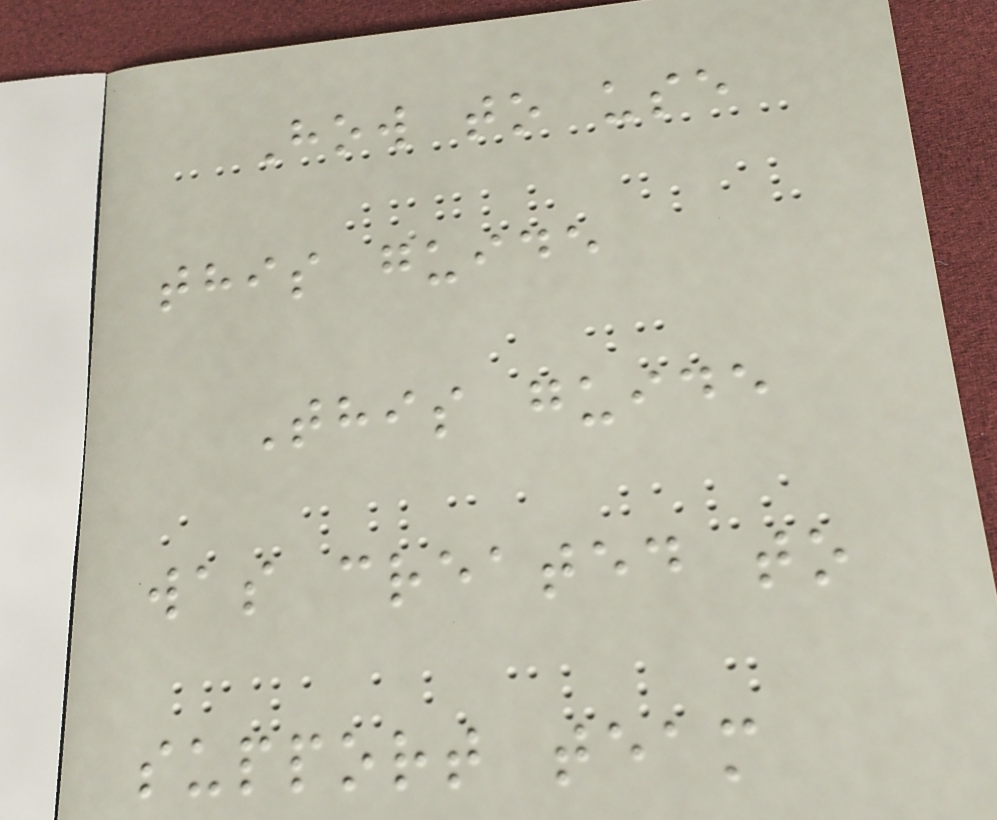How to use
this guide
This guide
was created to
support team
